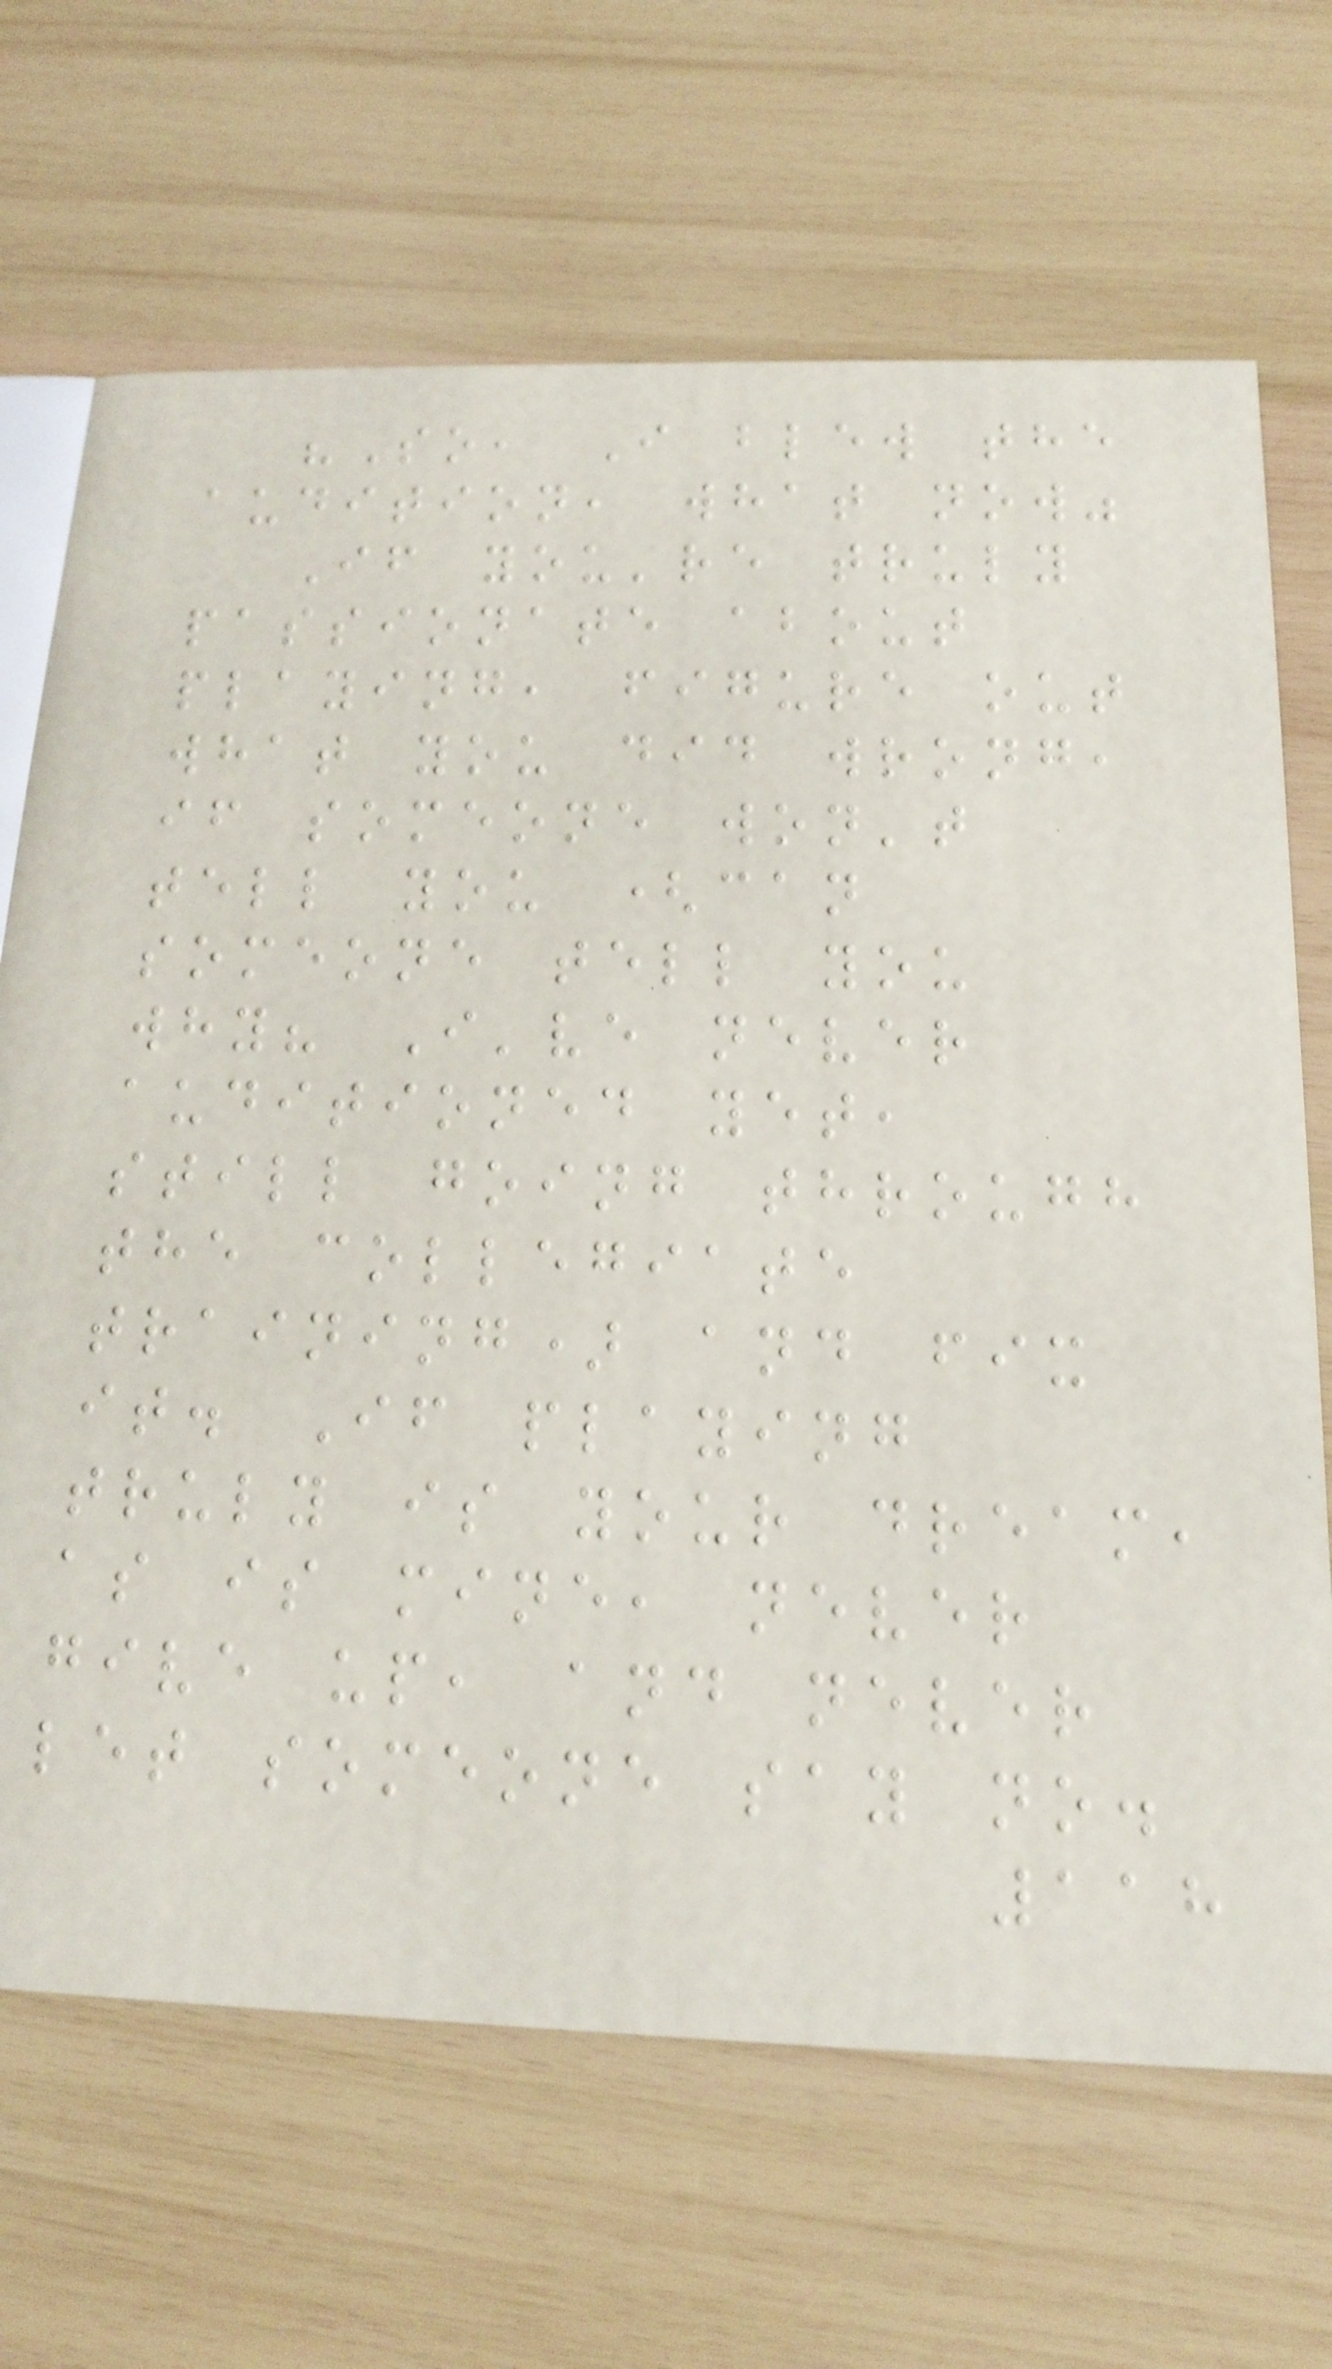"So, I blew the
audition, what now"
If you're truly
passionate about
playing, figure out
what you did wrong,
if someone won't
tell you (can
someone tell you
why? I've never
auditioned yet,
still going through
the collegiate
training) and fix
it. If playing
truly is your dream,
as is mine, never
give up, and never
let someone say no.
118
